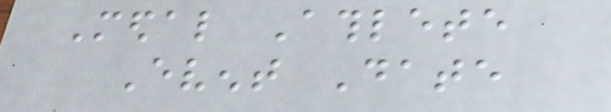Medal Athlete
Event Date
